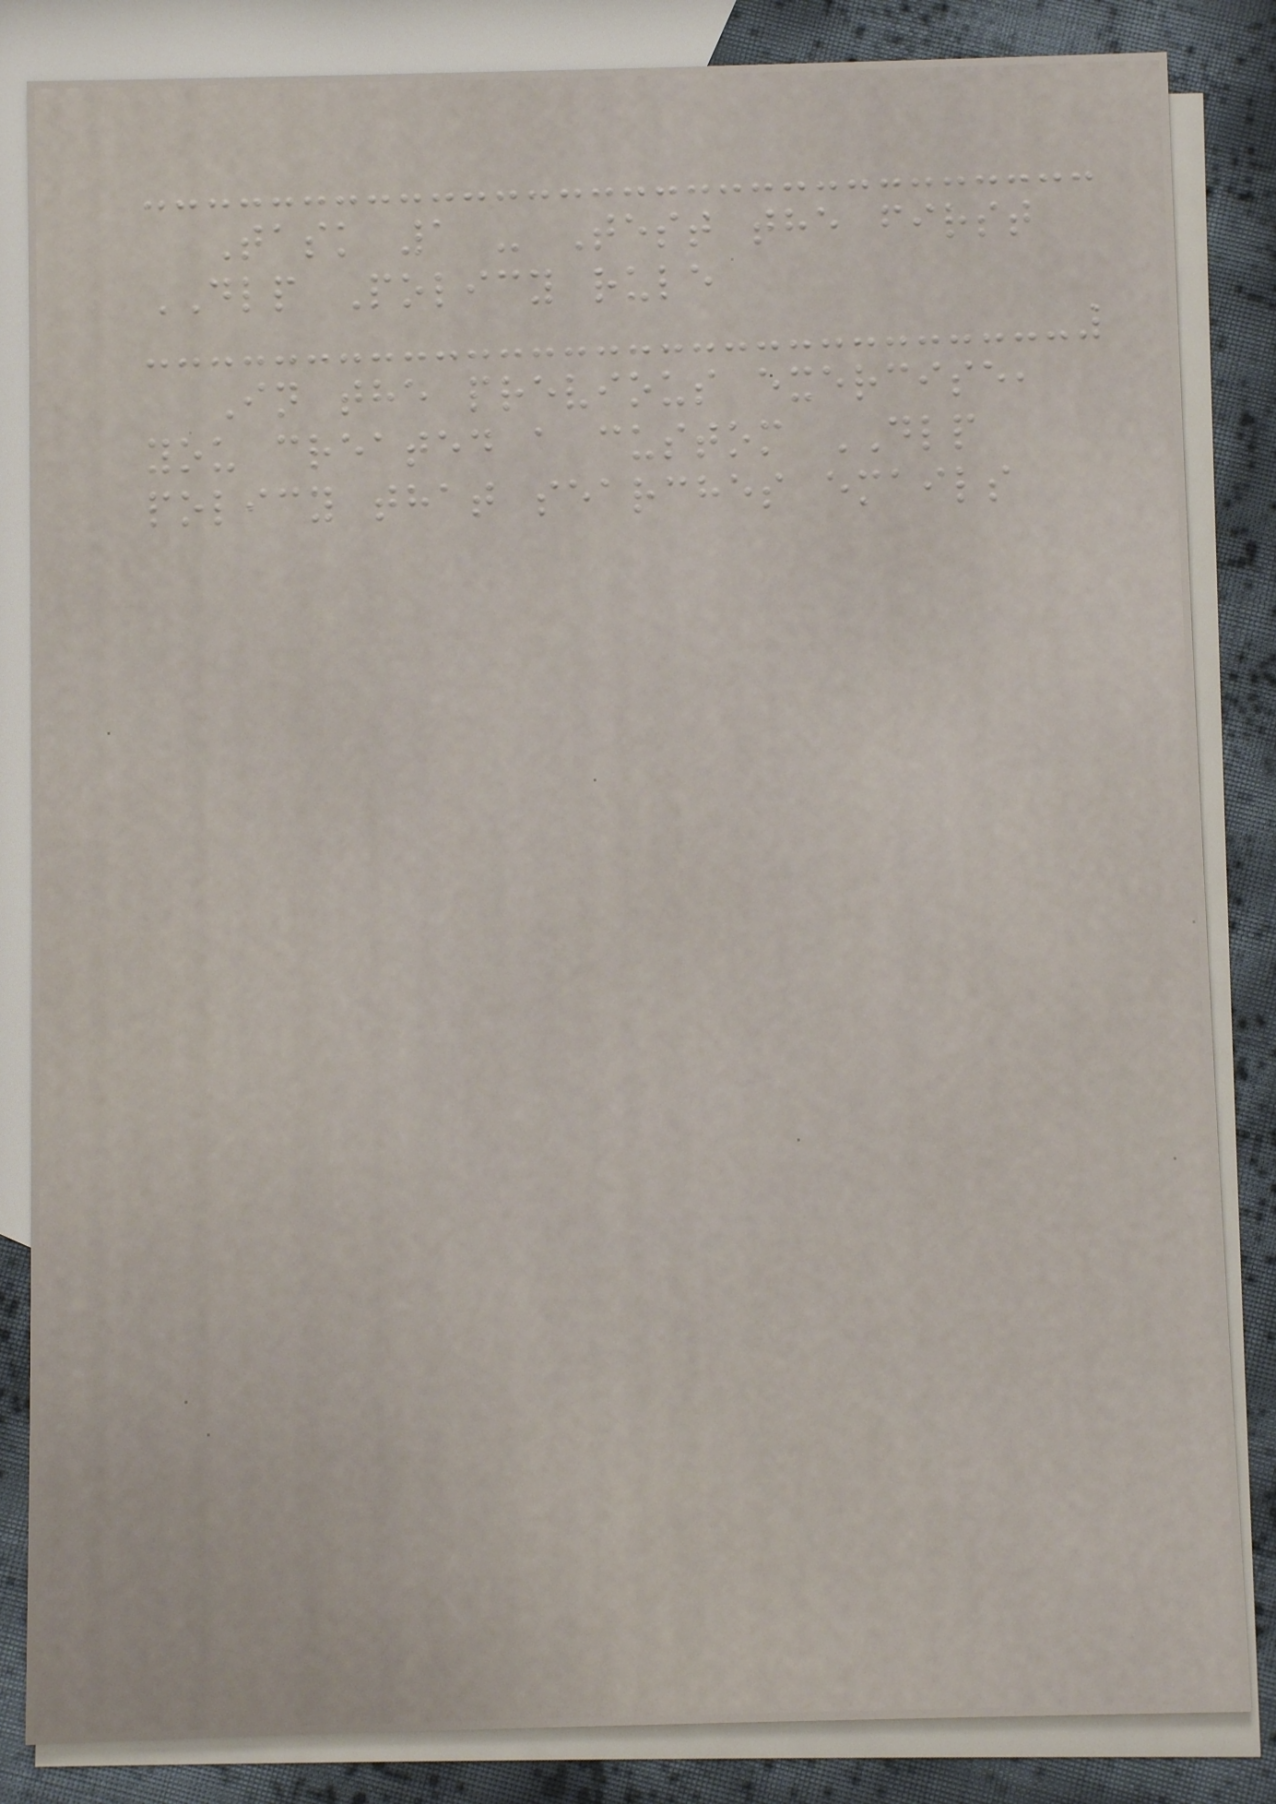Task 1 - Test the first
DLP Policy rule
In the previous exercise,
you created a custom DLP
policy that searches emails
